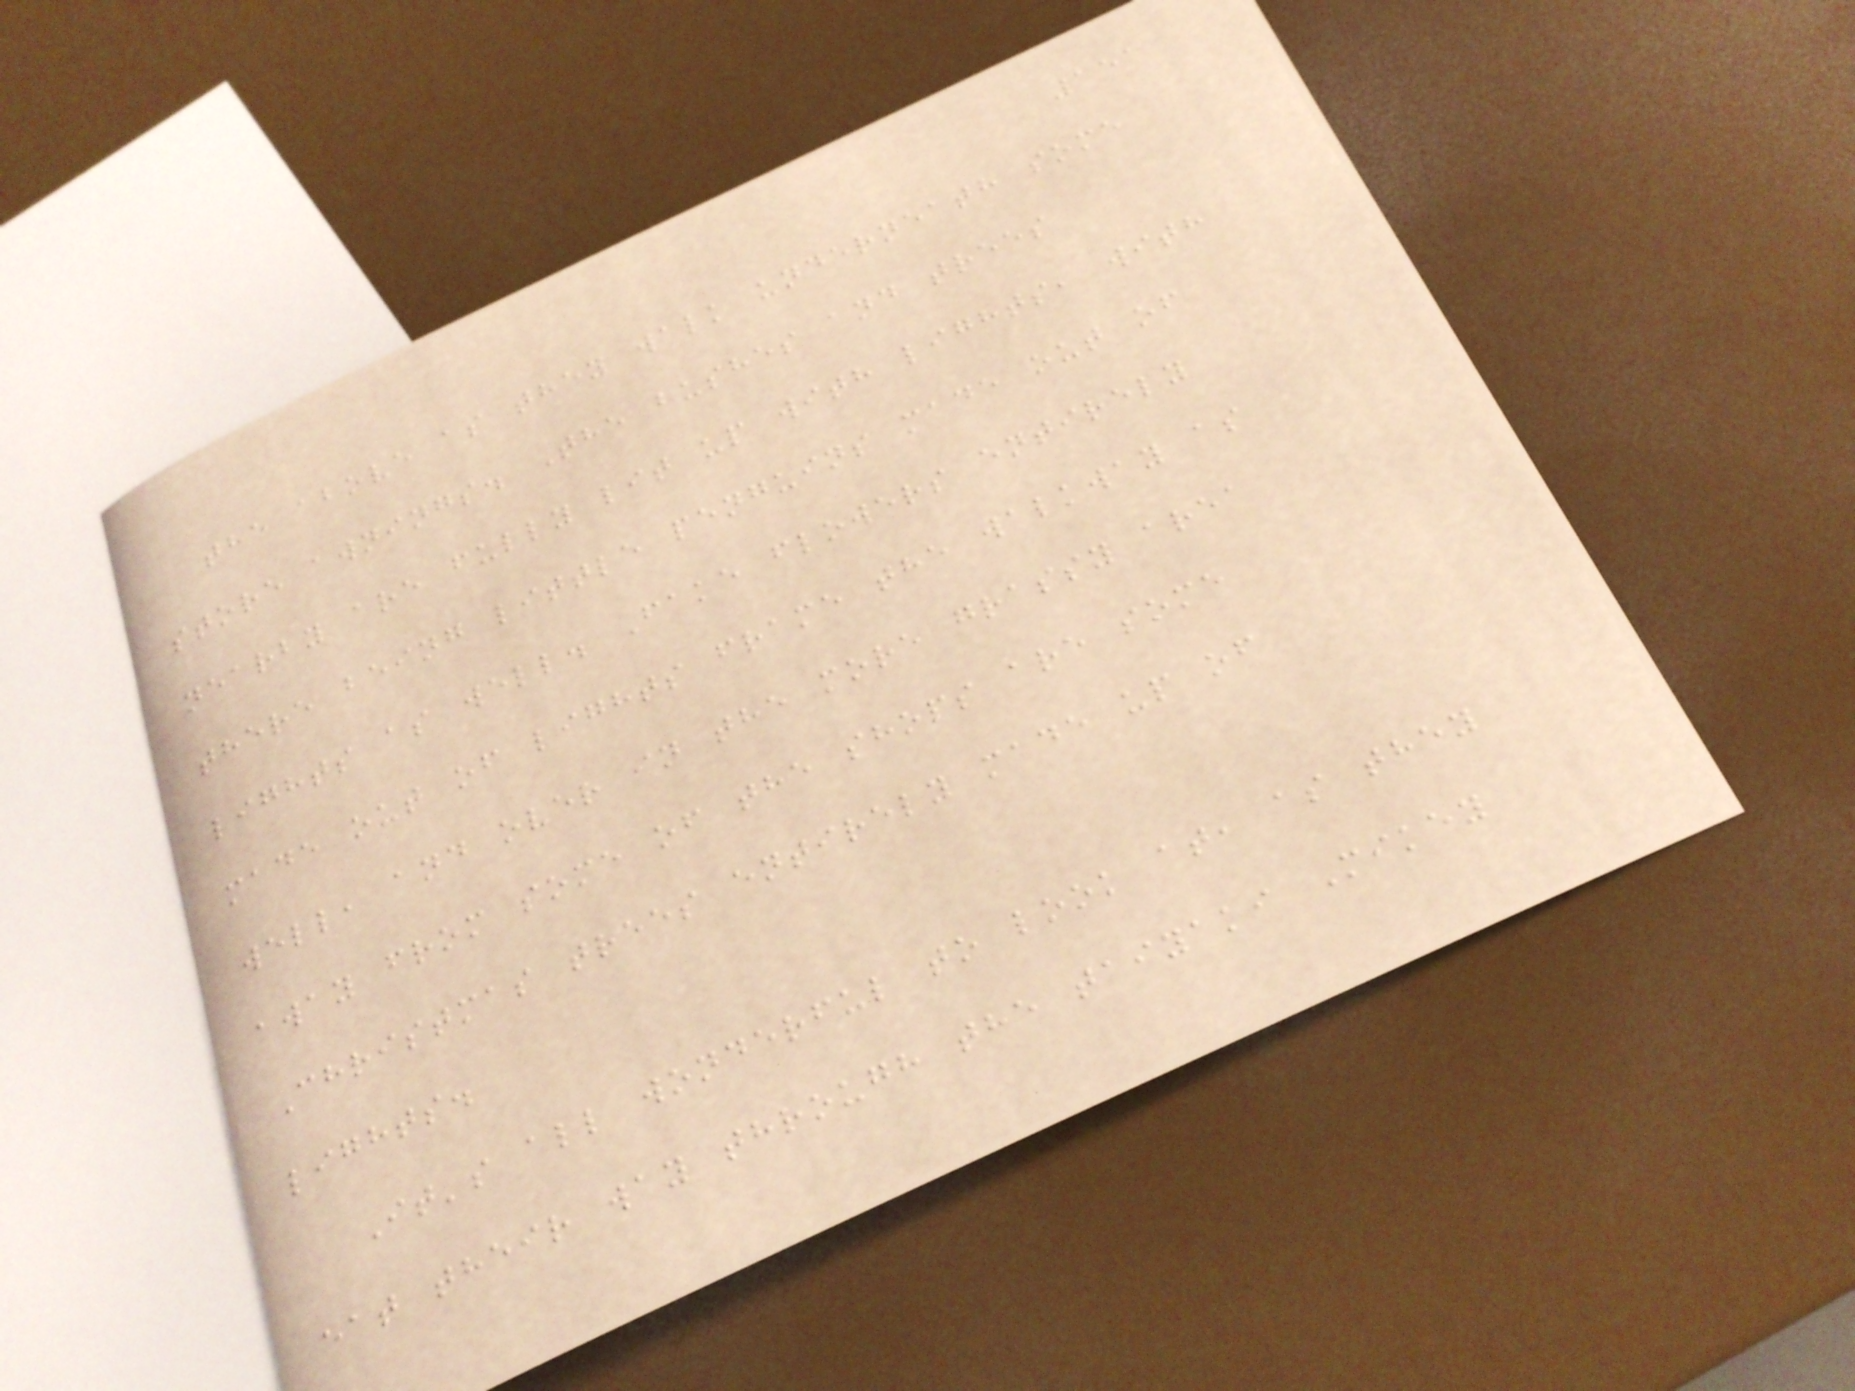151
the above as they walk underneath some
store awnings. The bushes and trees
nearby are fully lit up with lights, with
there being little penguins made out of
lights as well. Fake flowers entirely
made out of lights frame the walkway as
well, and over in the more grassy area
away from some of the shops are some
Christmas trees entirely made up of
lights.
It's all wonderful to look at, as they
eat their way through the taiyaki Mikey
